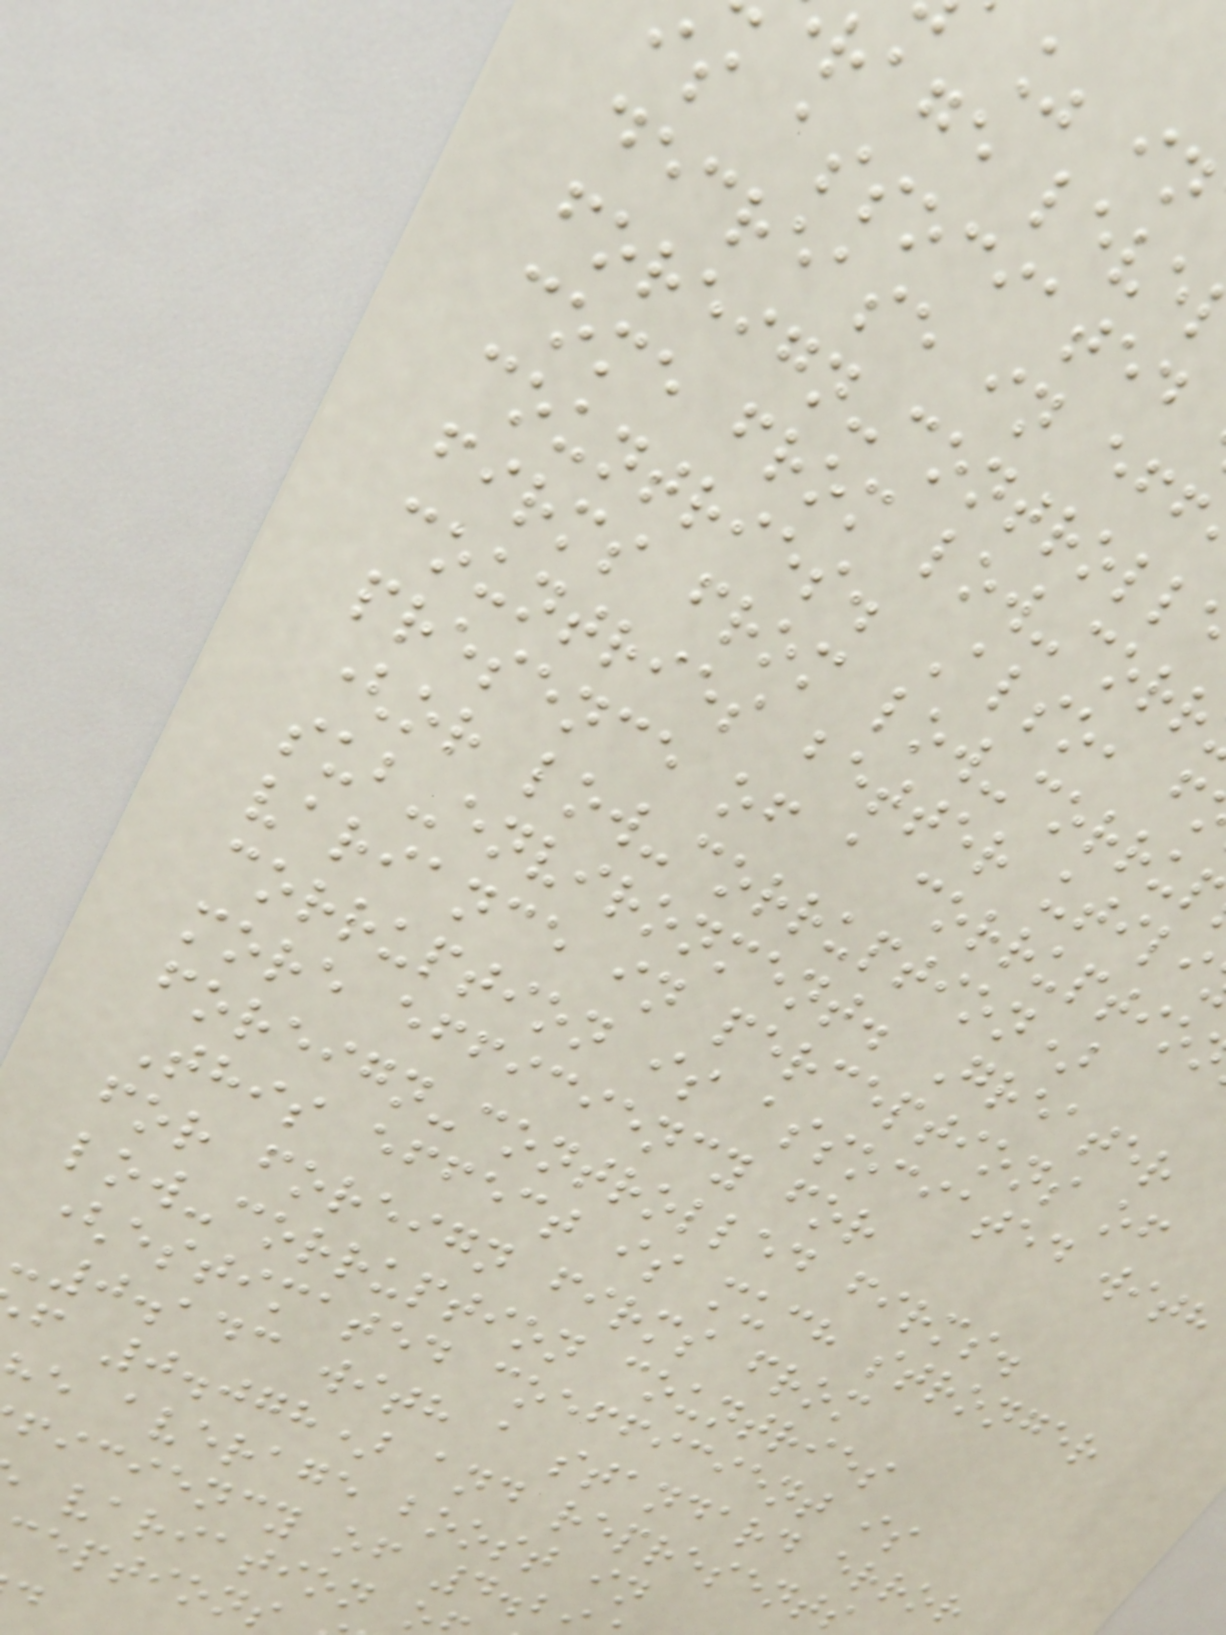rage leve
is associated
decrease in eff
foreign-controll
come from low-corr
countries. Also, f
firms from low-corru
countries better utili
presence of a corruptio
(or low-corruption)
sub-environment. Greater
variance in perceptions of
corruption is associated with
more efficiency for
foreign-controlled firms.
This effect is much stronger
for foreign firms from
low-corruption countries
(estimated coefficient is
-0.143 with a standard error
f 0.078) and represents
e average boost in
ficiency of 4.2
variation
eptions
